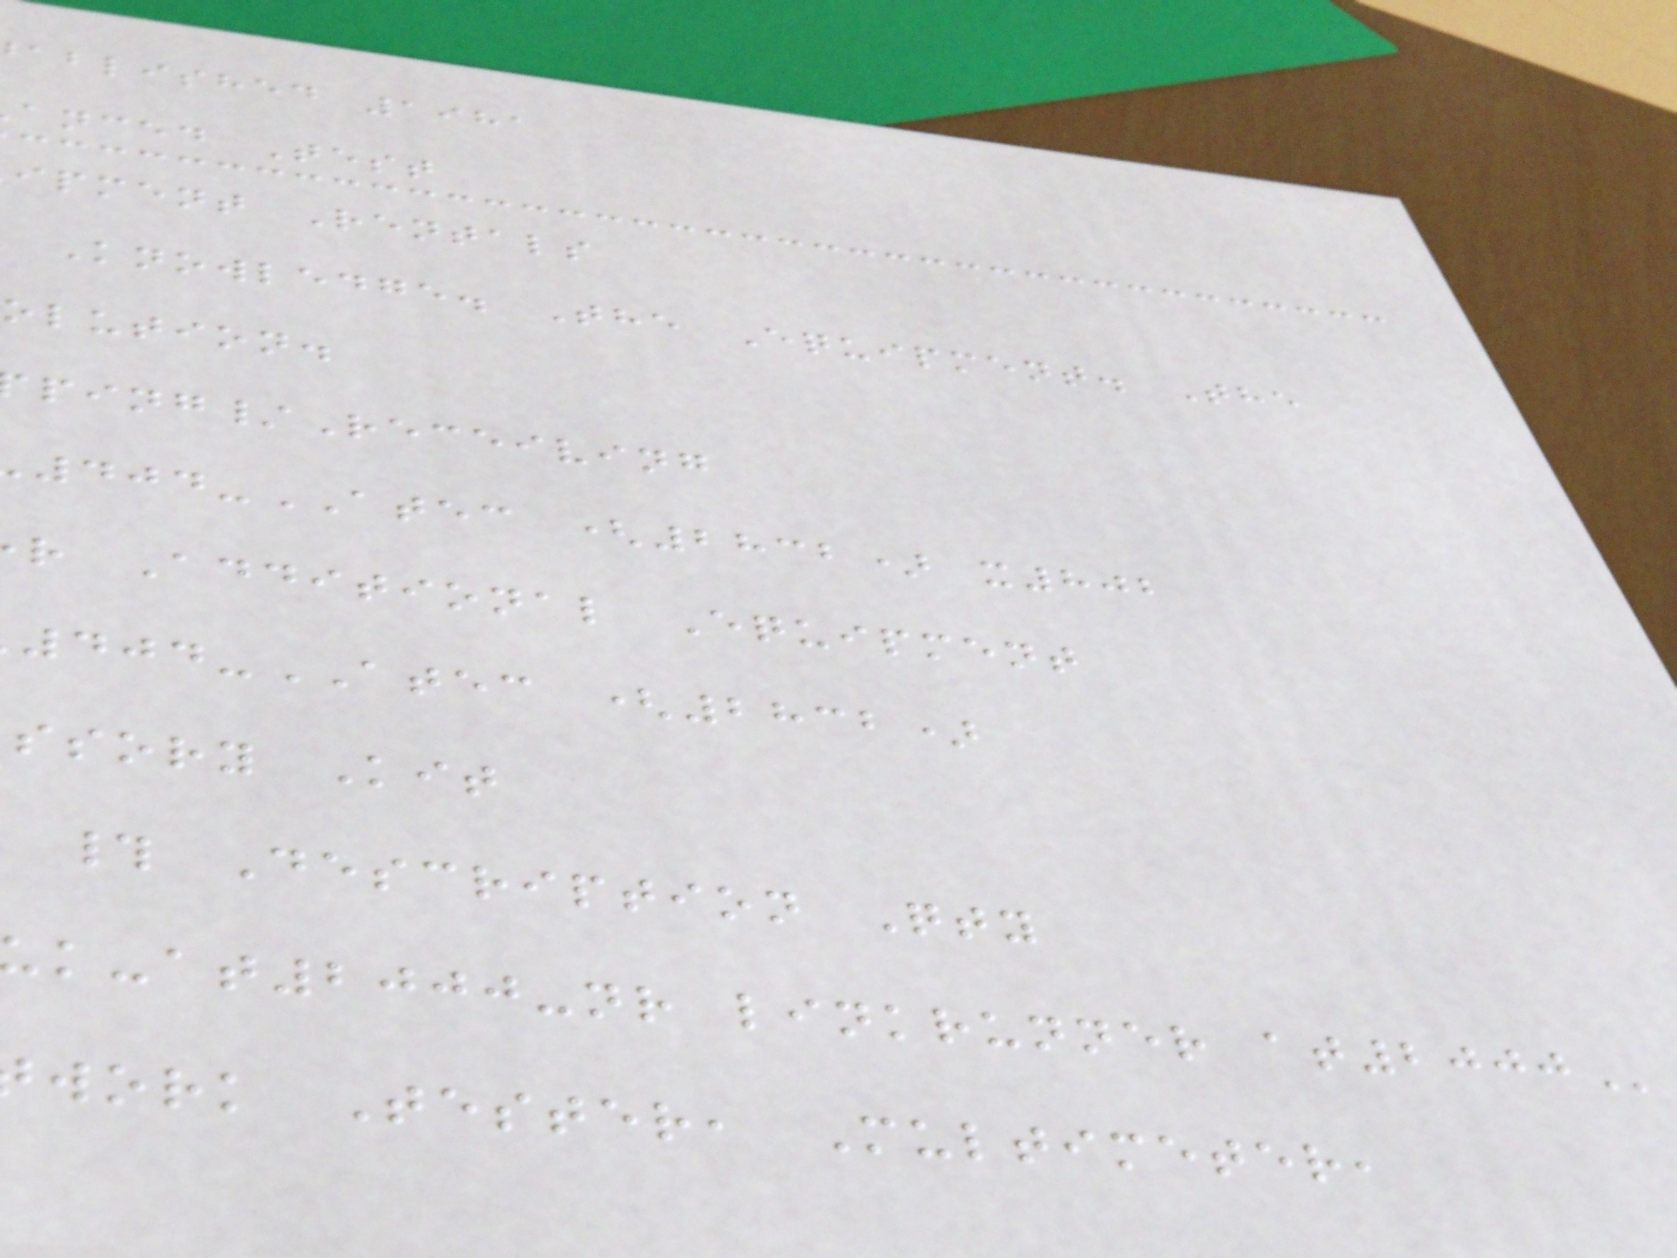ablished 1981
anced Test
ipment Rentals
Knowledge. The Equipment. The
olution.
ping/Receiving
404-ATEC (2832) x802
r Additional Equipment
404-ATEC (2832)
ssory Kit
# Description Qty
k-at2000-nr linkrunner
work Tester, Multimeter,
